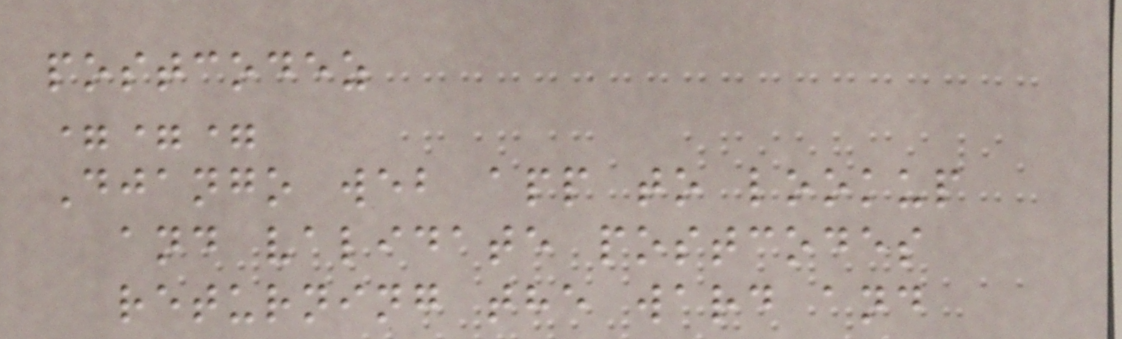postcodez
===
Django web app to lookup
and validate postcodes
returning the ward and
